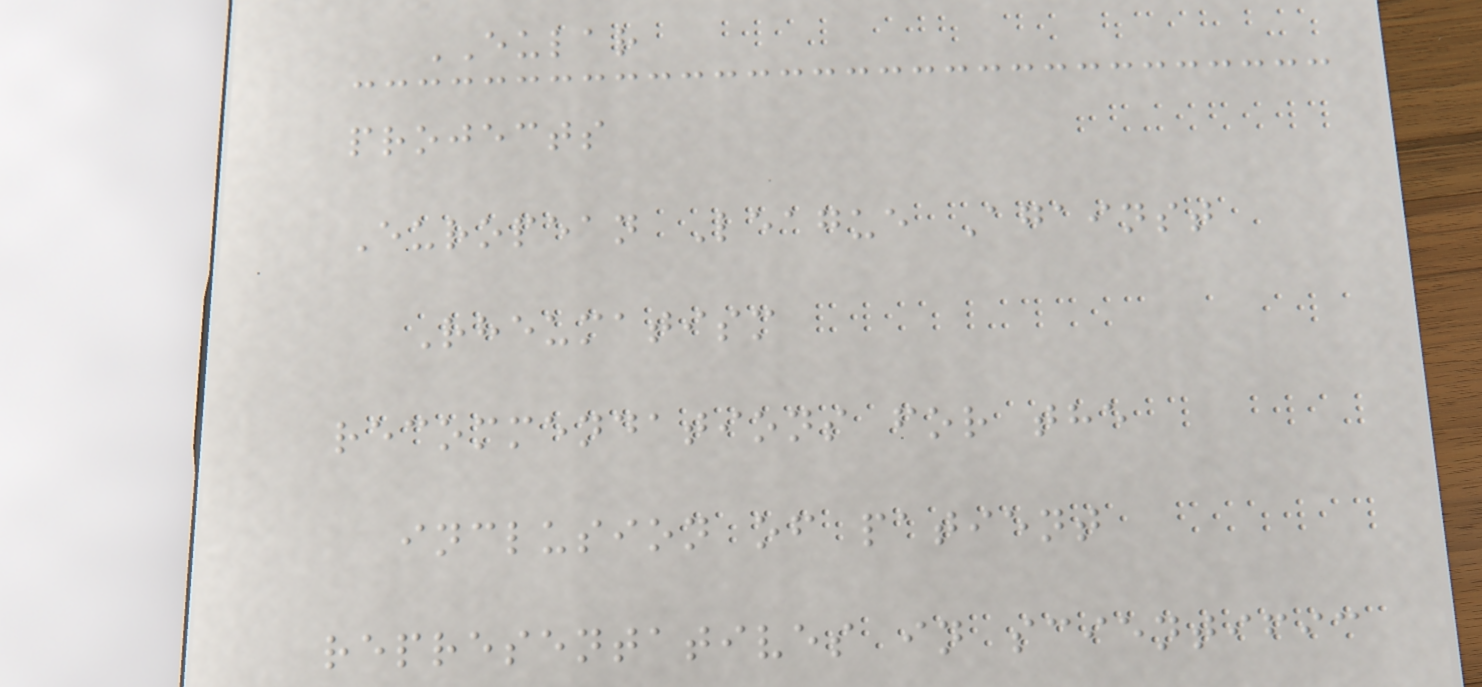EULAR
projects
European League Against
Rheumatism
recommendations for the
inclusion of patient
representatives in scientific
